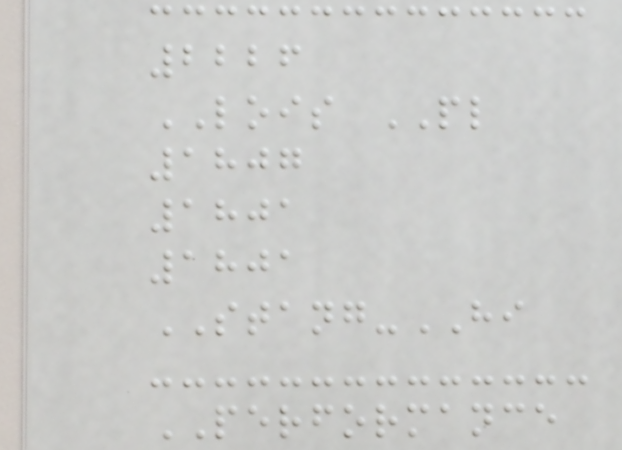2226
LOIS PL
1807
1801
1801
STANG-HI
PERFORMANCE
